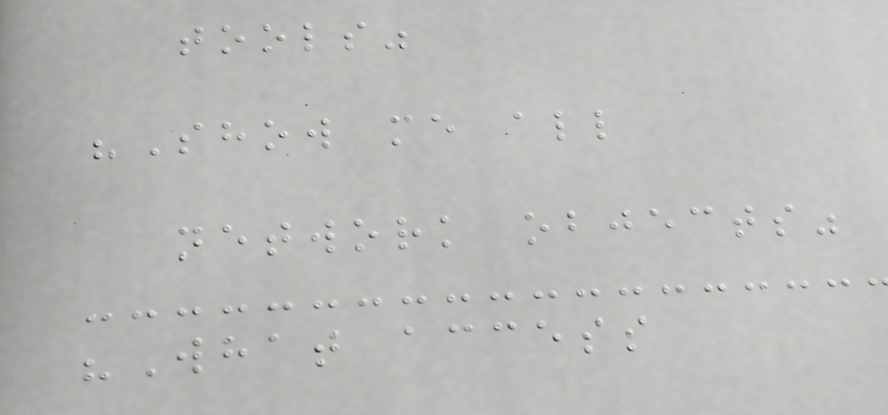tools"
"Show me all
network objects"
"What access
